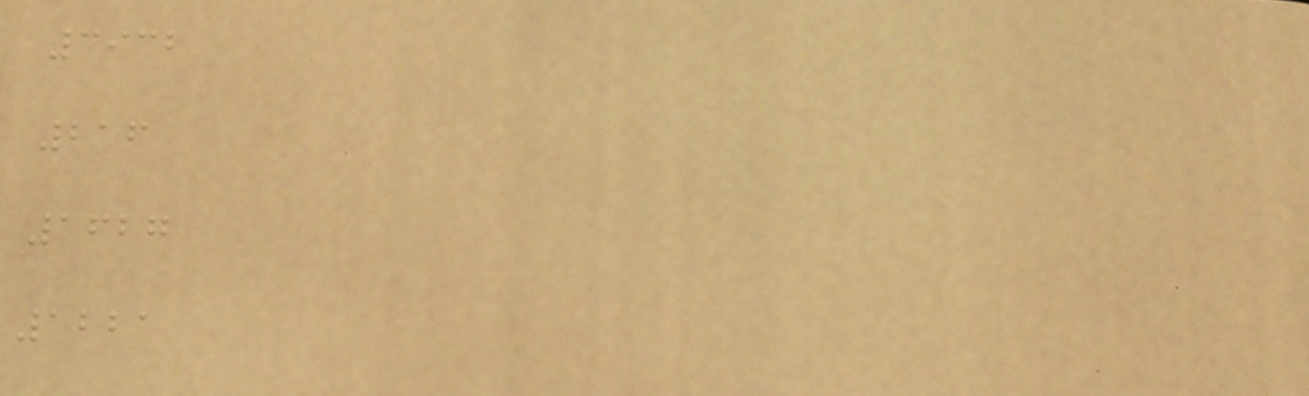3932
216
1627
1221
